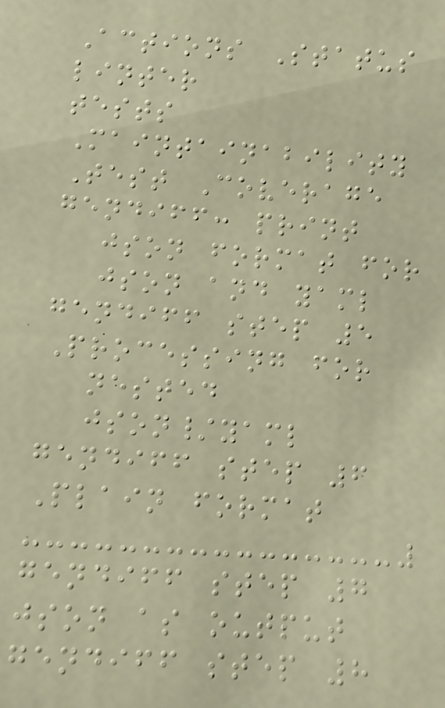Actions Status
linter
tests
Maintainability
Test Coverage
gendiff: print
json format for
json and yaml
gendiff step 5
Processing for
nested
json/yaml
gendiff step 6
Plain format
gendiff step 7
json as output
gendiff step 8
